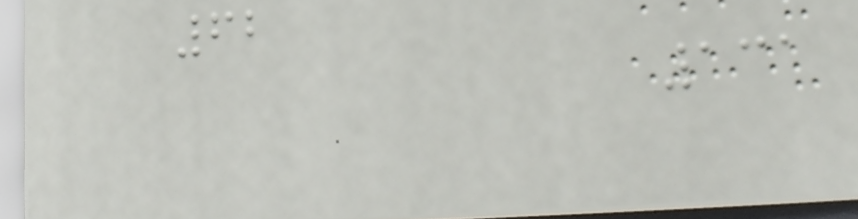62
131
